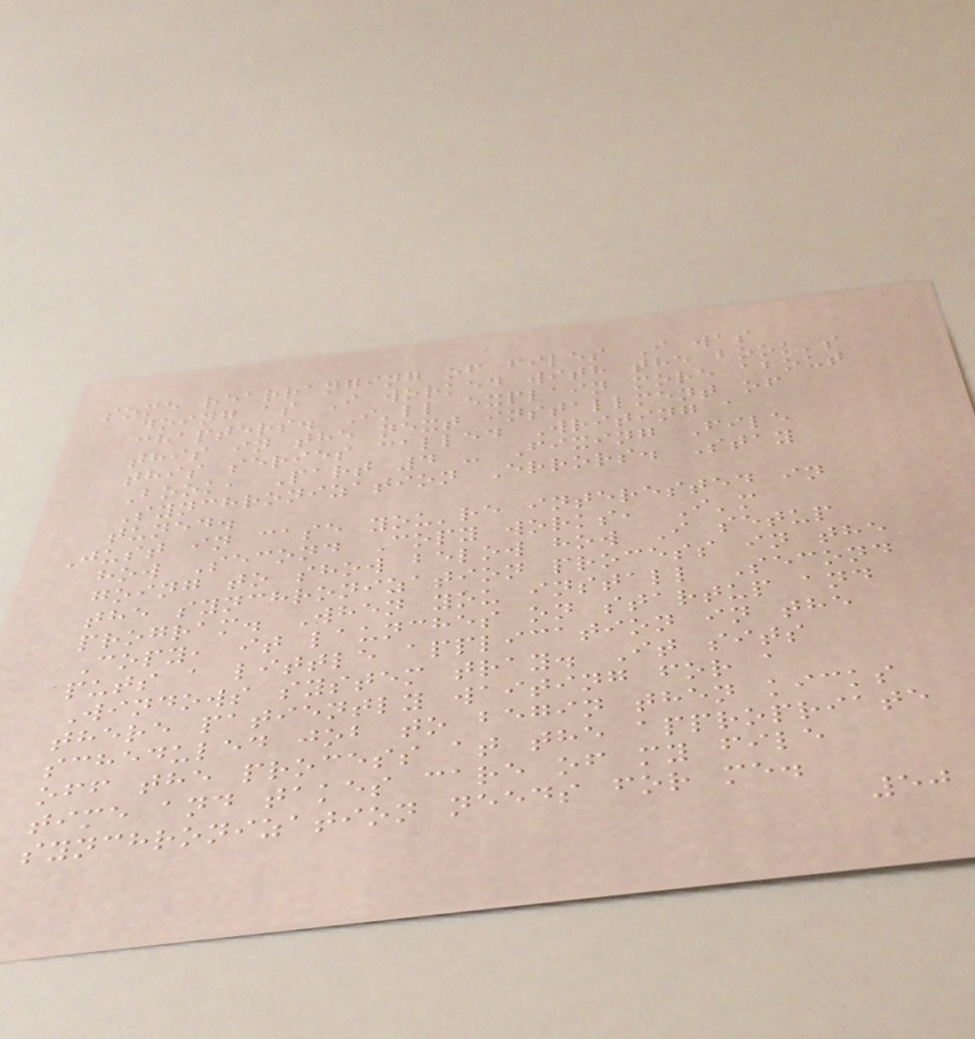some rearranging of files I was
doing as I worked with the book's
chapters. I'll explain more about
this in the next installment of
this series called Writing a
Book, Part 4 - Fixing File
Synchronization Errors. Stay
tuned.
Just in case you're interested in
how Second Copy works, I'm
going to show below how I setup
the synchronization process in the
program. When you install Second
Copy, it launches on startup and
puts a little application in the
Windows system tray. It sits
there patiently waiting for a
scheduled job to begin then kicks
off the process at the appropriate
time and takes care of my file
synchronization needs for me.
50
